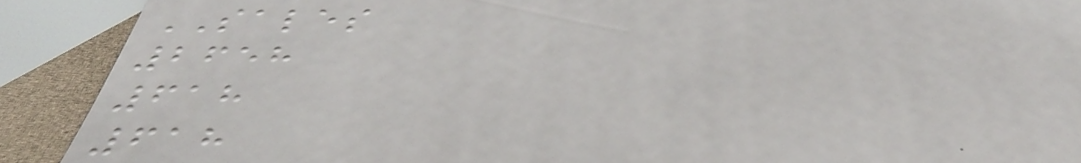SALES
2658
618
618
